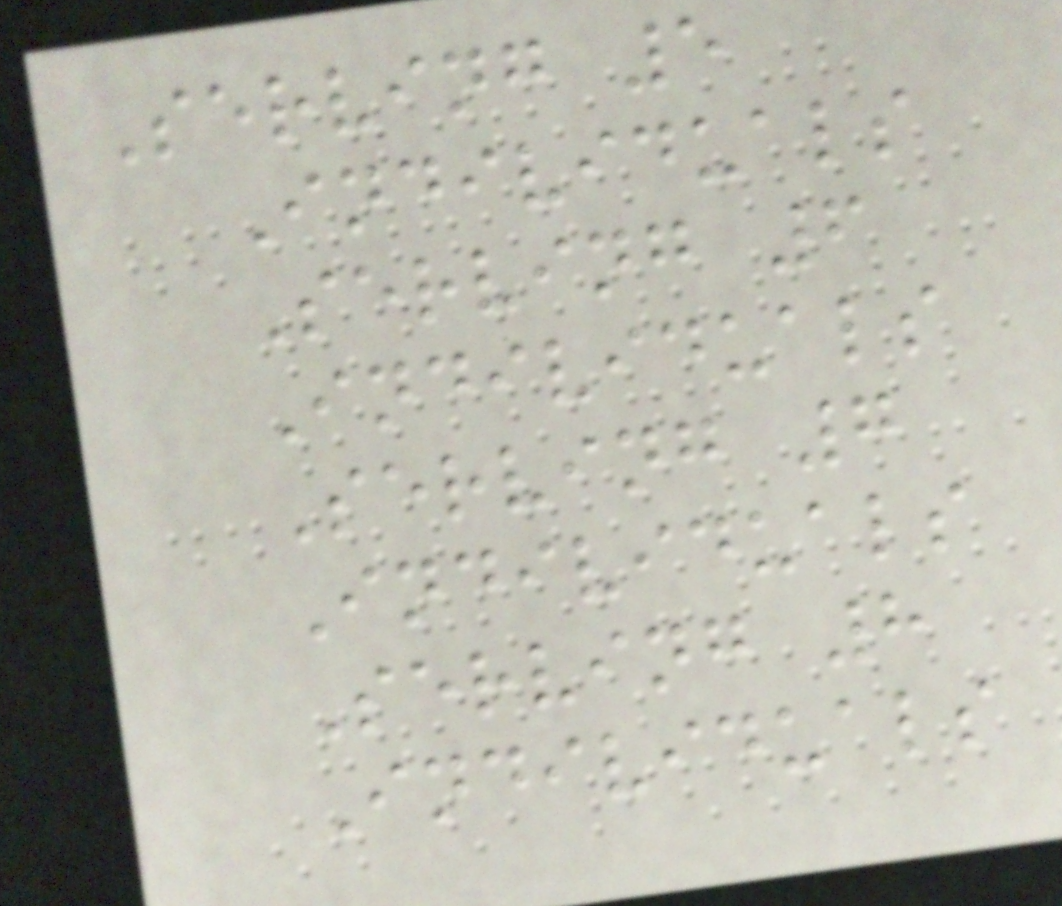Serving 5
Individuals
Serving 6
Individuals
Serving 7
Individuals
Serving 8
Individuals
